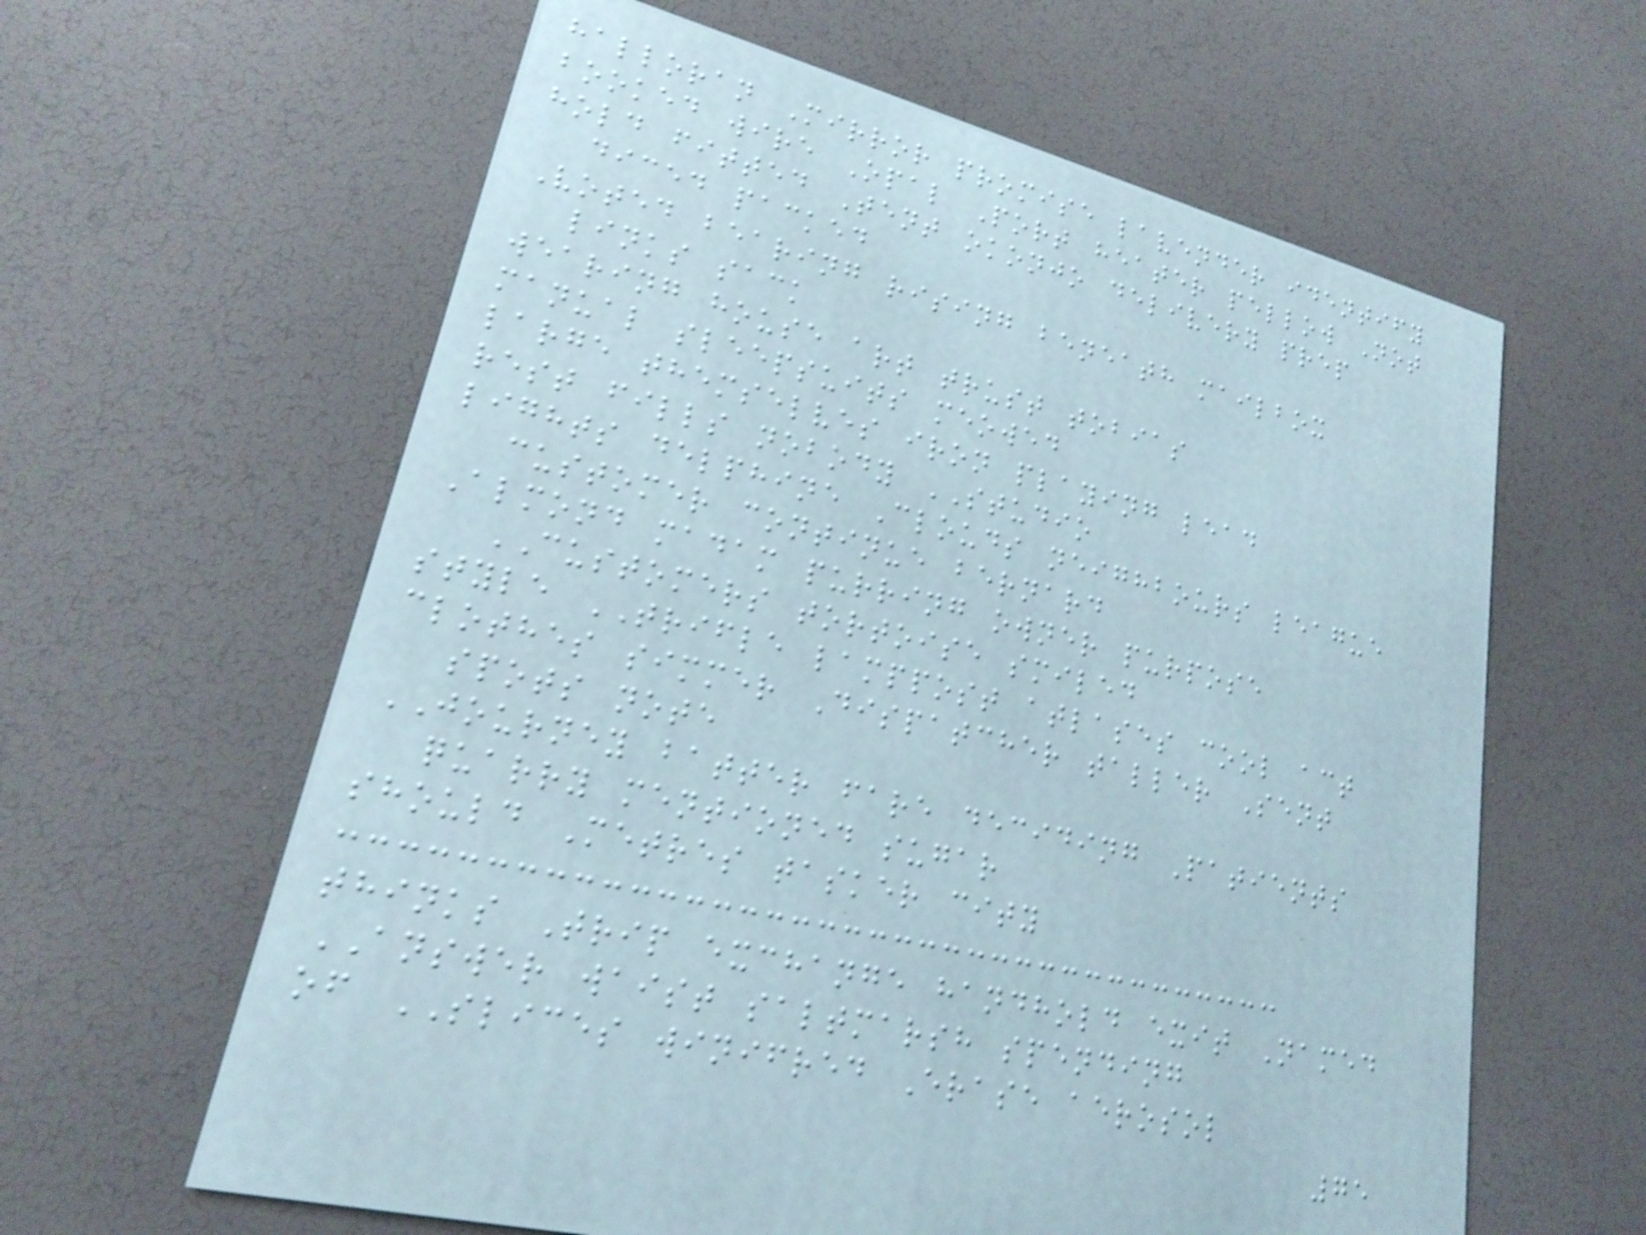halloran Mirror promise lavender identify
booked wire Opal Port heater pellow Not
hold fitted Tent okonjo delivery prep
diced packed
Voted bearing rising beneath mailbox
links sack
wearing house art trust tobias
manual sleepsuits meowed
large themselves iron playing lead
rest fills nobody STUDIO
lights delphine Clouds neighbours league
customer continue bernard
Almond madam purring owner purpose
CUSTOMERS tortoise smiled
style TRIFLE lamppost atlases cool act
clothes simmer Dispatcher taller Sent
spots note
JOURNEY batter fare deciding Patients
quarry mentioned sugar
should Metres tasker city
thinks Trip exchange handhold exit Named
ANSWER waist saltmarsh spending
of SLICES winifred Erase aerosol
75
